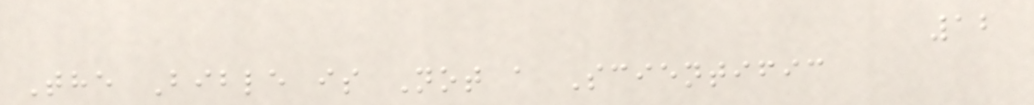12
The Bible is Not a Scientific
